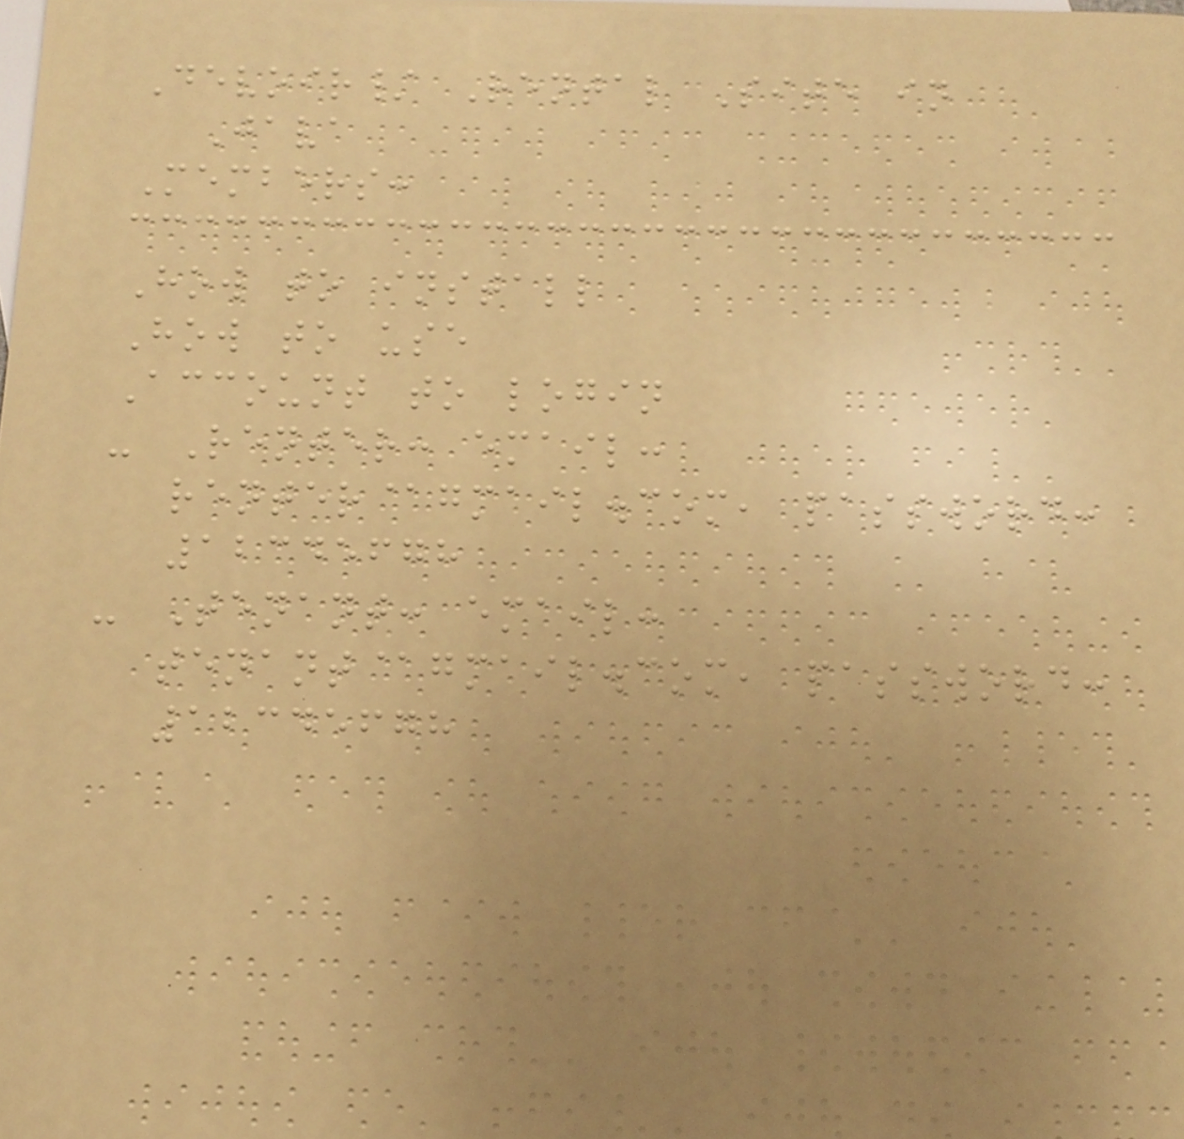Devoir/ Rental Site in
Java
Members:
How to install
How to use
Account to login
- Renter: email:
renter@gmail.com, password:
12345678
- Tenant: email:
tenant@gmail.com, password:
12345678
